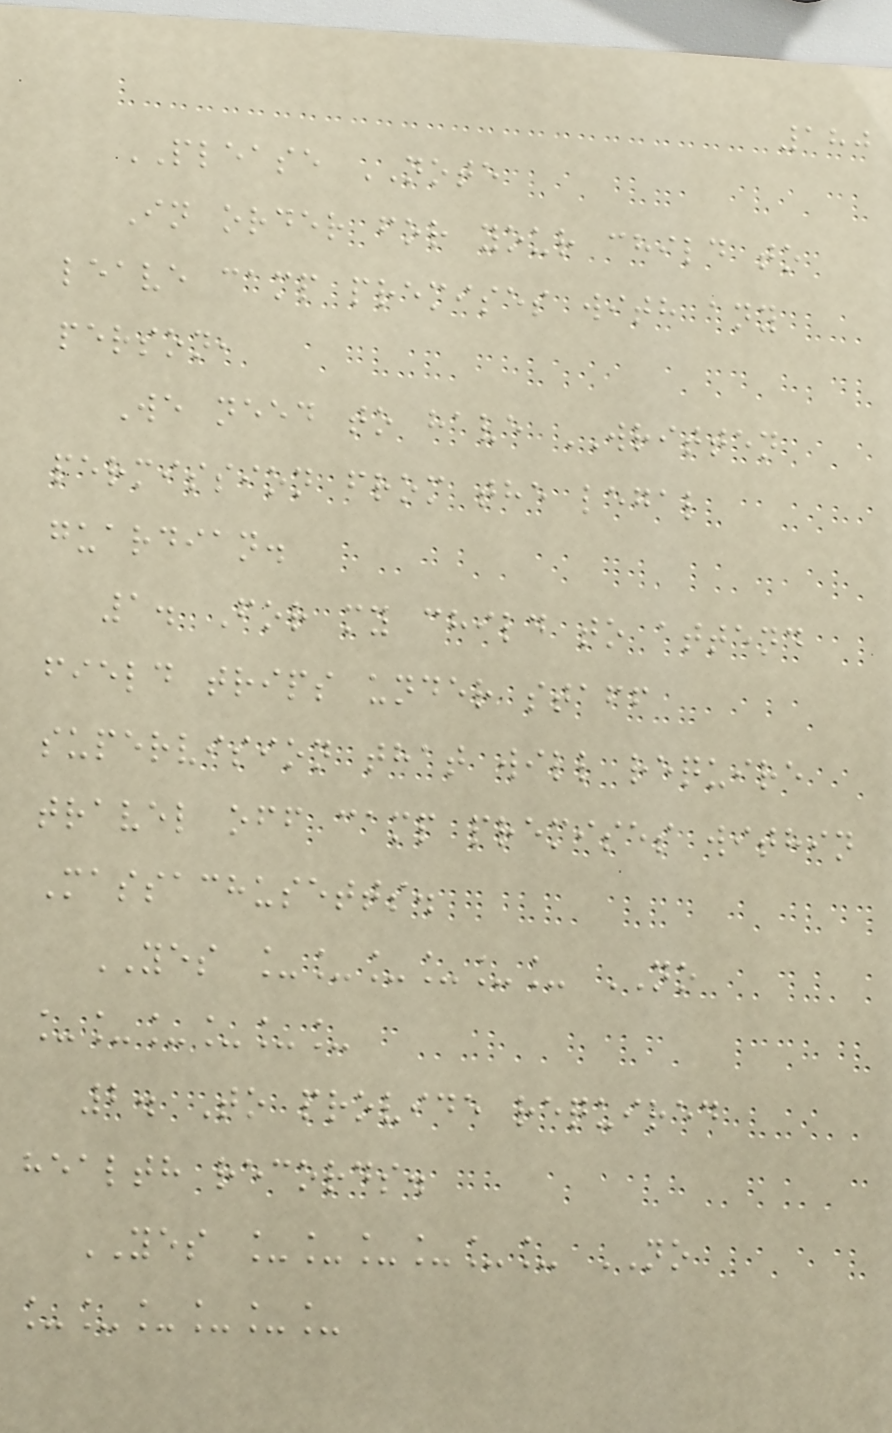180
PLEASE NOTE
In order for your child to
leave camp premises with any
person,
We need to have WRITTEN
permission from the legal
guardian.
1. For my child to attend
field trips under staff
supervision that will require
travel off camp premises within
Massachusetts.
YES ______ NO
______
2. To provide required
health records.
YES ______ NO
______
